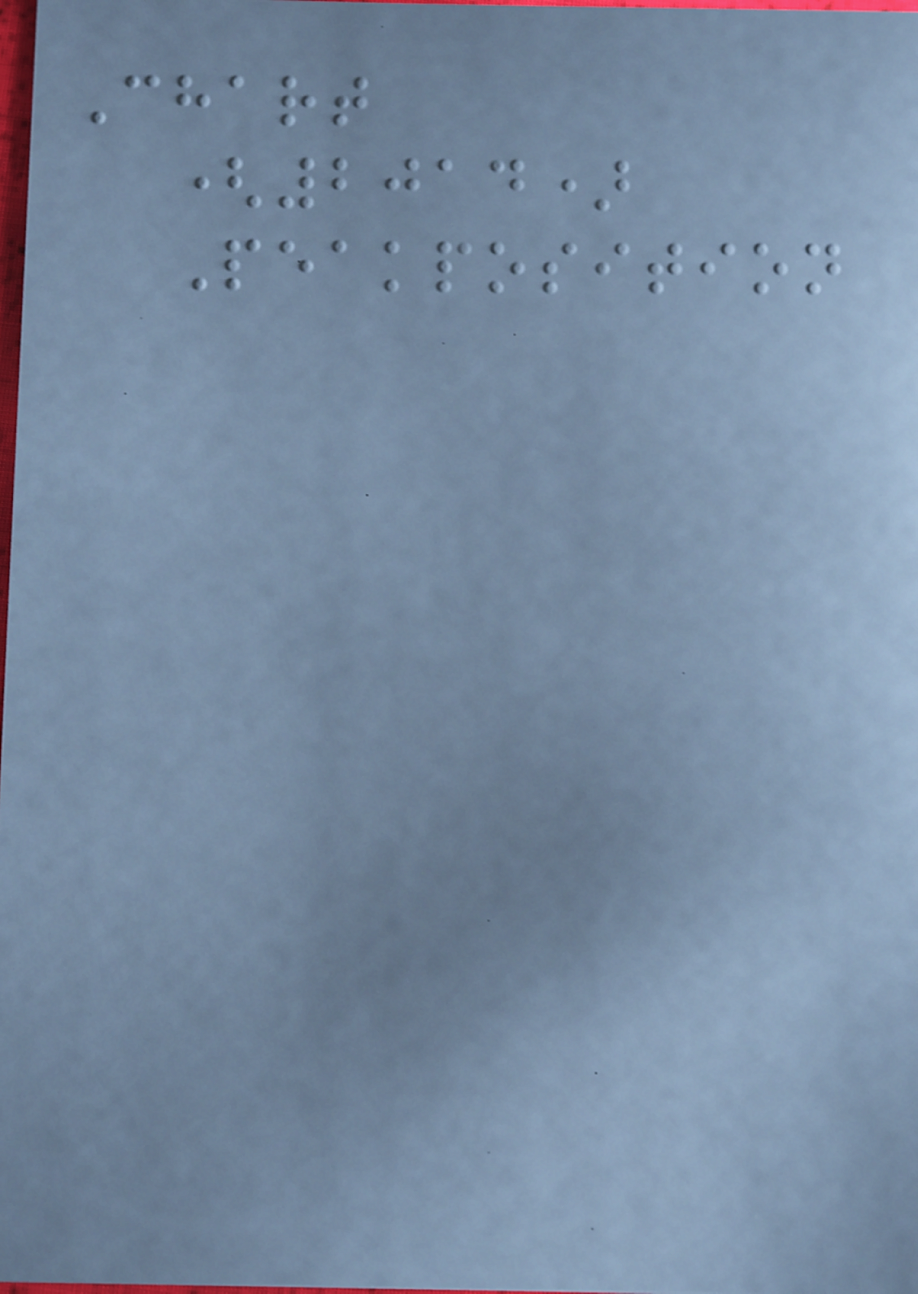Chart
(2014)
Peakposition
